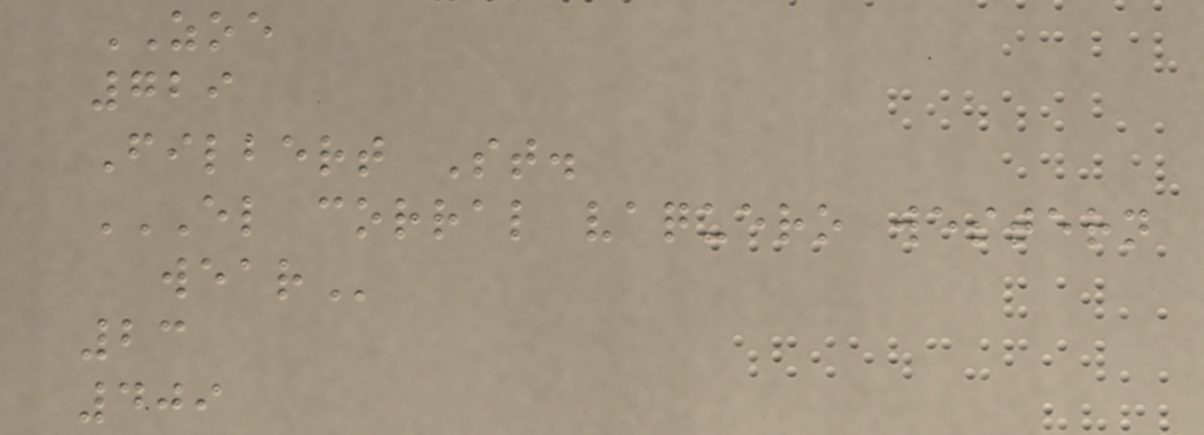ZOE
729
Filbert St.
EL CORRAL VAQUERO WESTERN
WEAR
23
409
